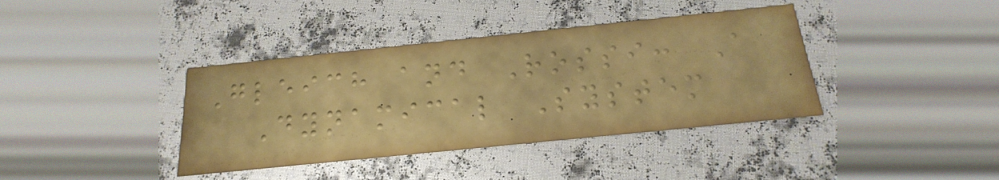Gleich and Rossi: A
Dynamical System
